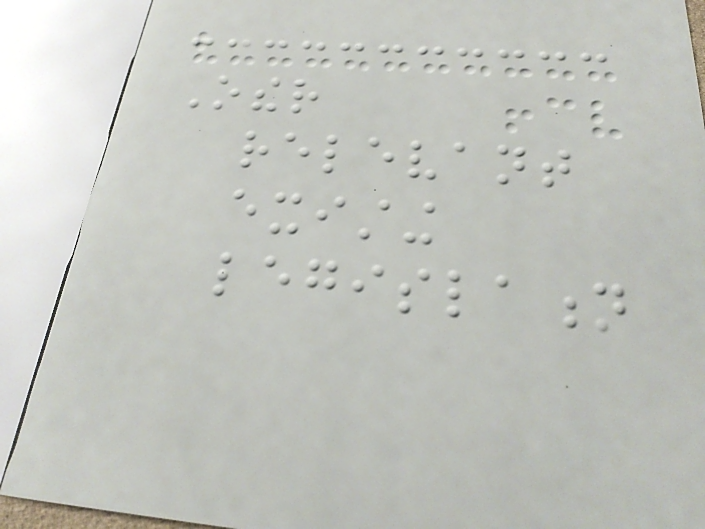Other
relevant
existing
legislation
